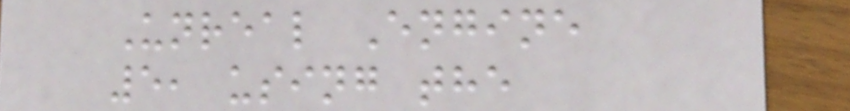Unreal Engine
5, using the
